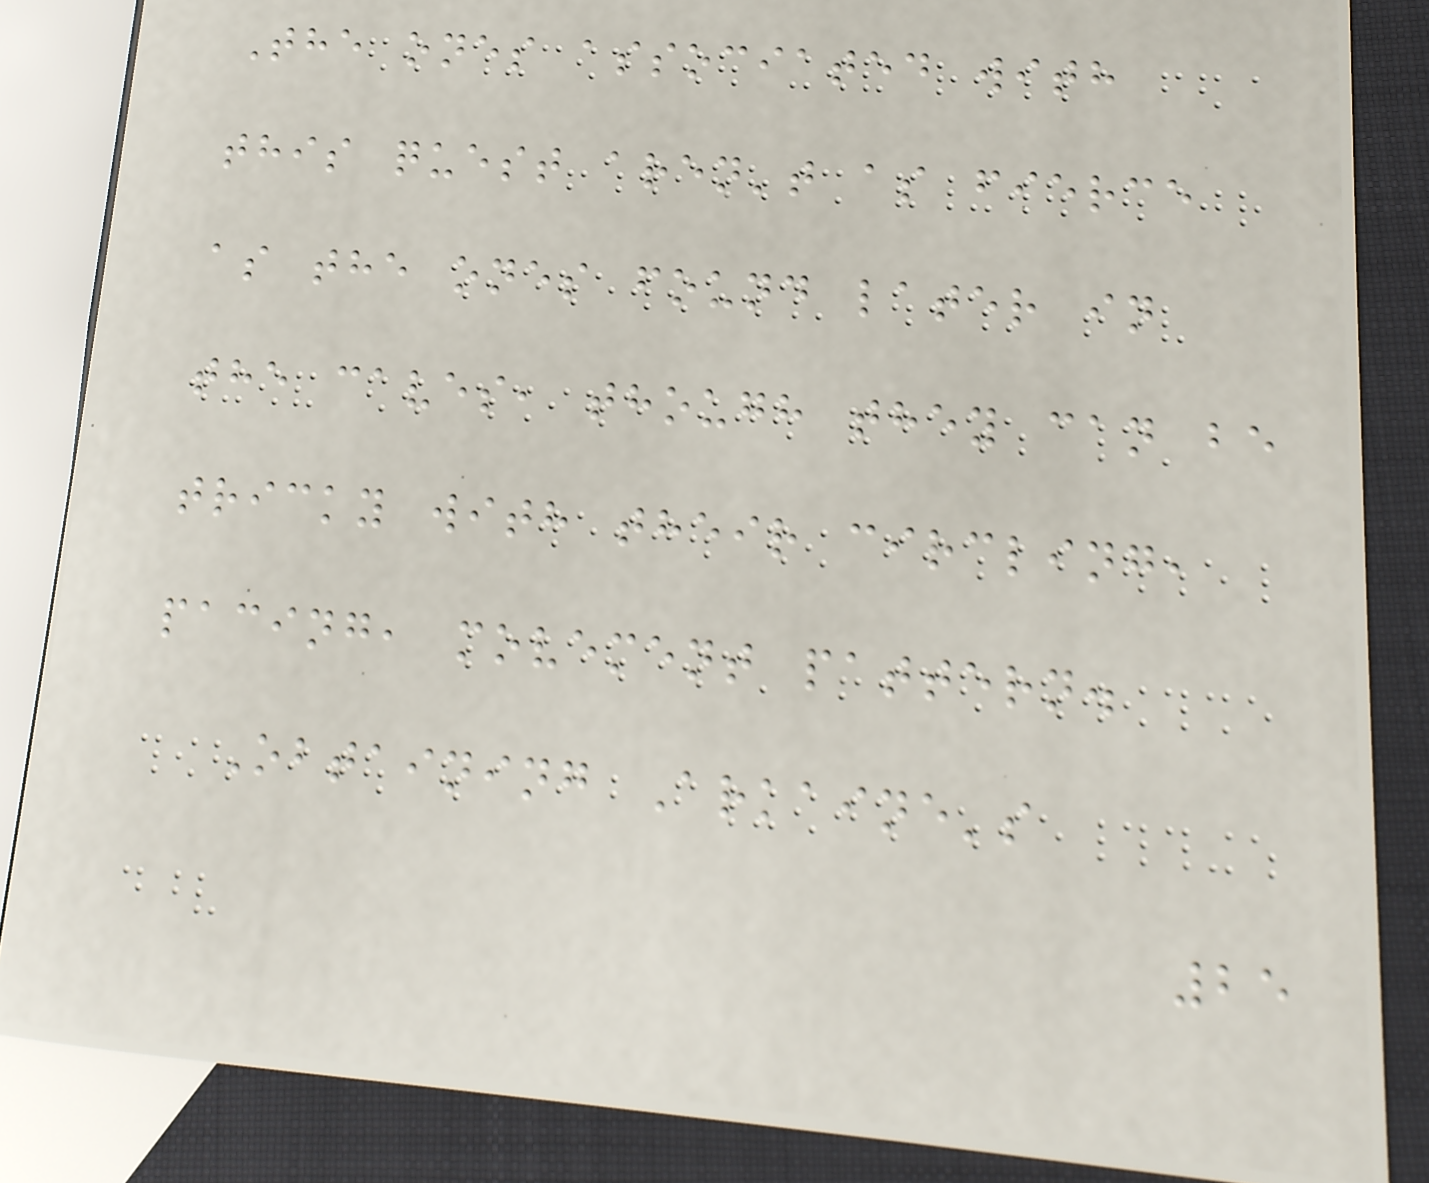The ones associated with
this quest aren't as fierce
as the ones found later in
the caves, though they can be
tricky with their circling,
pacing, movement pattern.
Obtaining Arkaine's
25
